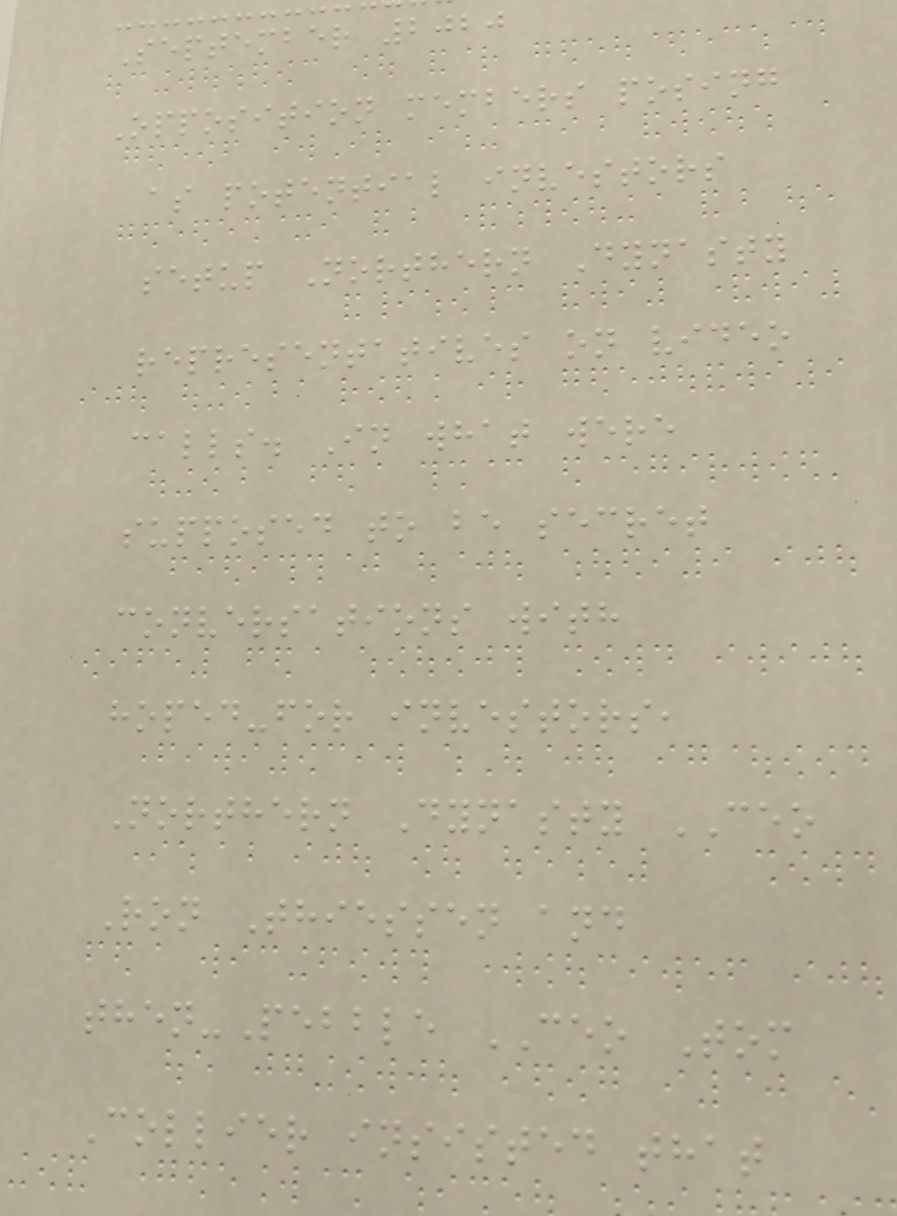September 2020
Opposition members posing
as potential investors
setup Northern Dynasty
representatives on video
calls. In what were
supposed to be secret
conversations with
hoped-for investors,
Northern Dynasty CEO
Ron Thiessen and
then-Pebble CEO Tom
Collier insisted that
